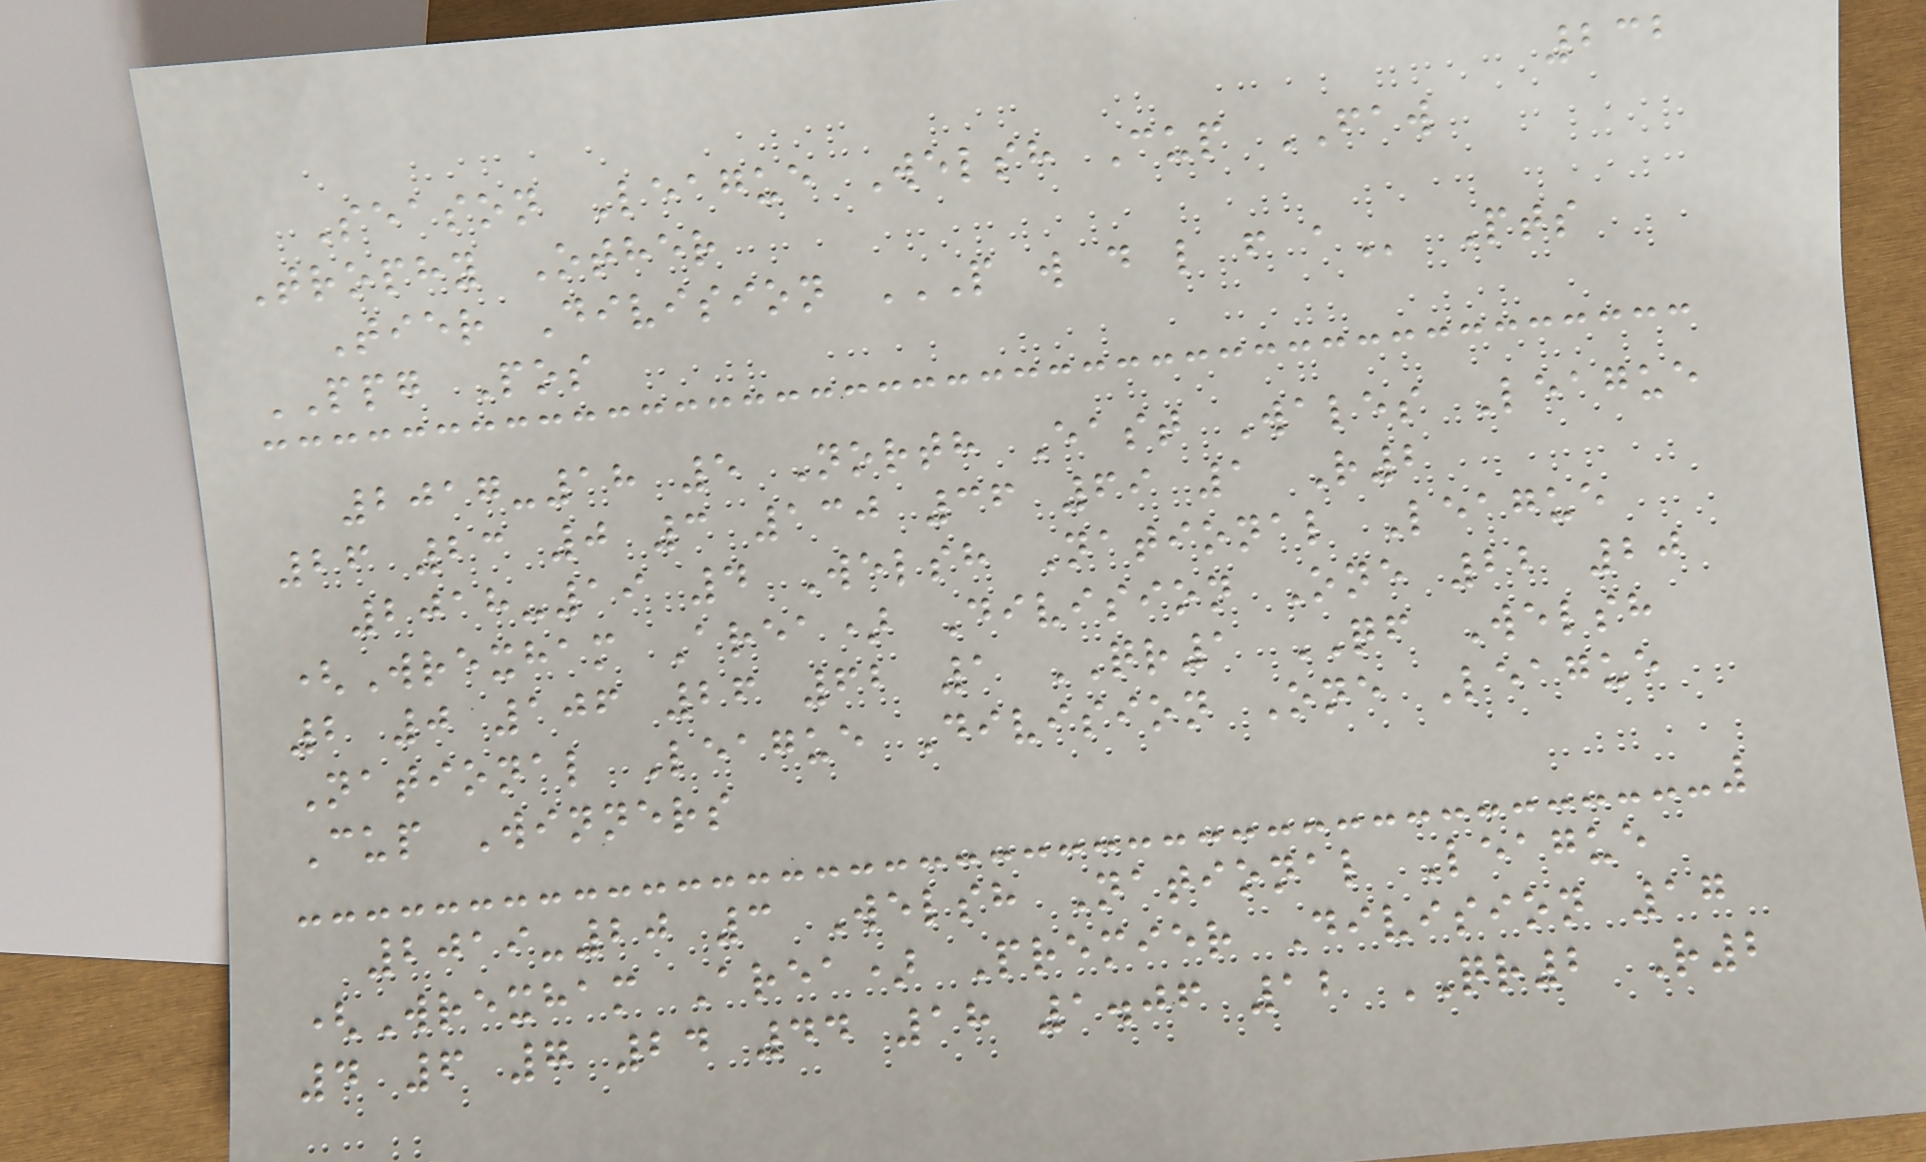232
Season League Welsh Cup FAW
Trophy Other
Tier Division P W D L F A Pts
PPG Pos
2017-18 5 North East Wales League
26 23 0 3 130 36 69 1 R2
2018-19 4 Welsh National League
(Wrexham Area) Division One 22 20
2 0 106 26 62 1 QR1 QF Welsh
National League Division One League
Cup Winners
2019-20 3 Welsh National League
(Wrexham Area) Premier Division 17
4 6 7 24 44 18 1.06 12 QR2 R2
